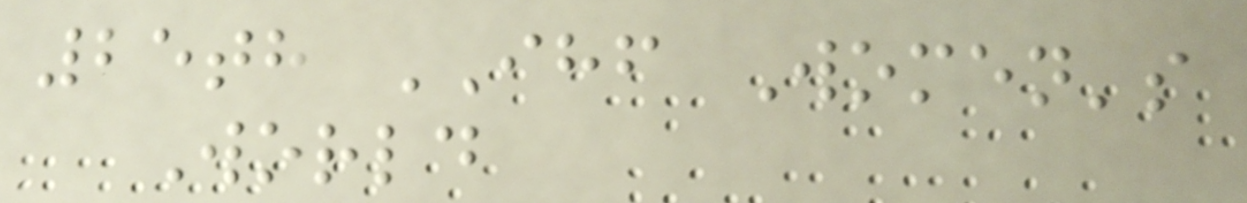25th IHF Women's
World
